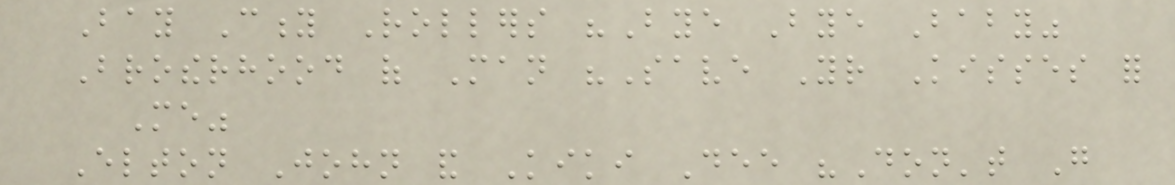Bay City Rollers "Bye Bye Baby"
Brotherhood of Man "Save Your Kisses for
Me"
Elton John and Kiki Dee "Don't Go
